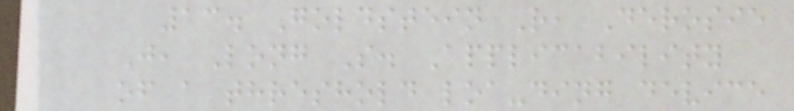13. Goldstein R, Derosie
J, Long S. Applicability
of a threshold loa-ding device
